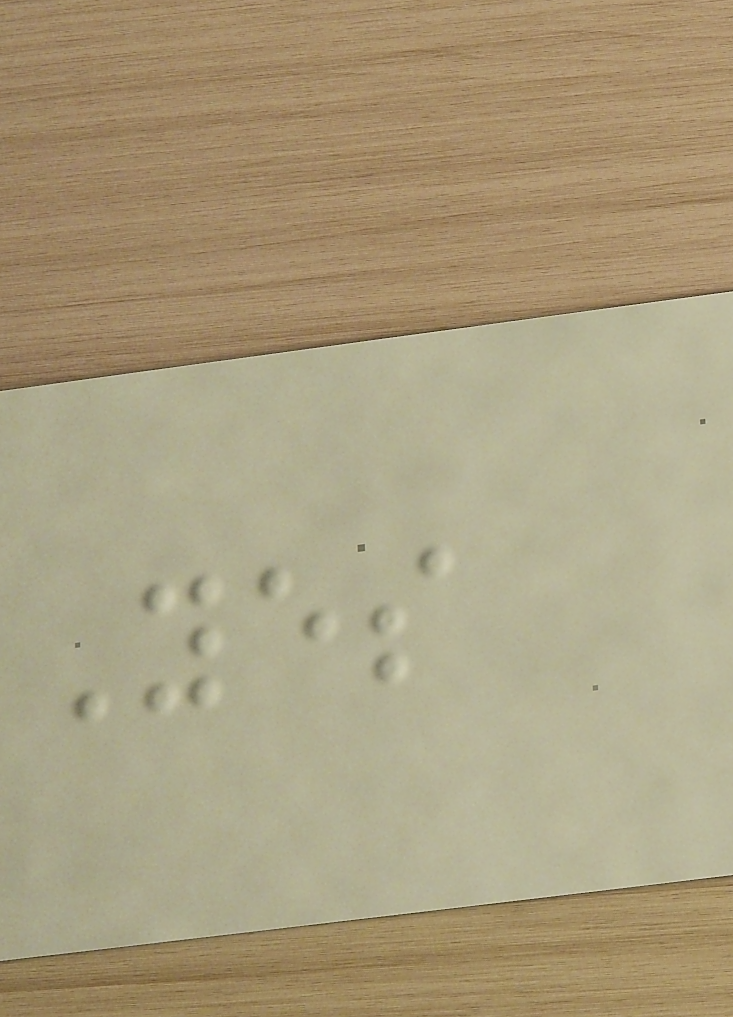Yes
